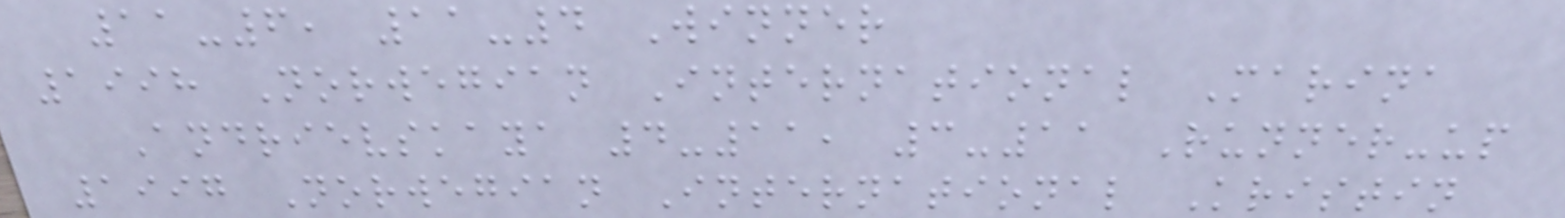11-6, 11-4 Winner
1998 Norwegian International Marina
Andrievskaya 4-11, 3-11 Runner-up
1997 Norwegian International Kristin
